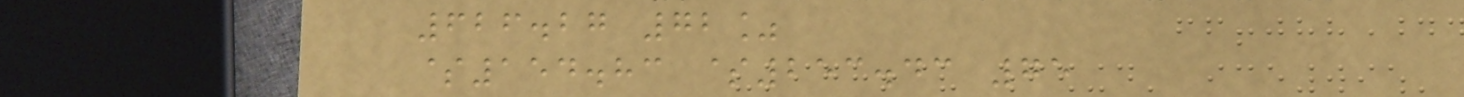626.27 72%
$154.83 $253.43 75
